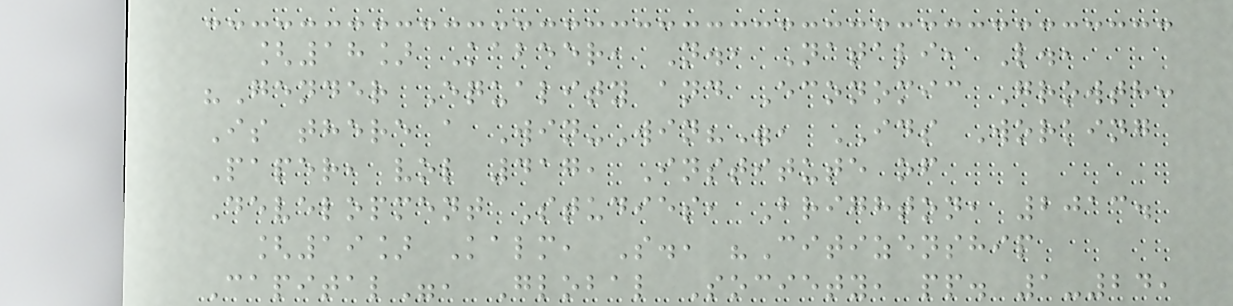[18] Kabeer, N., Natali, L.,
"Gender Equality and Economic Growth:
Is there a Win-Win?", IDS Working
Paper, vol 417, Institute of
Development Studies, Brighton, 2013.
[19] Kalm, S., "Citizenship
Capital", Global Society, pp. 1-24,
